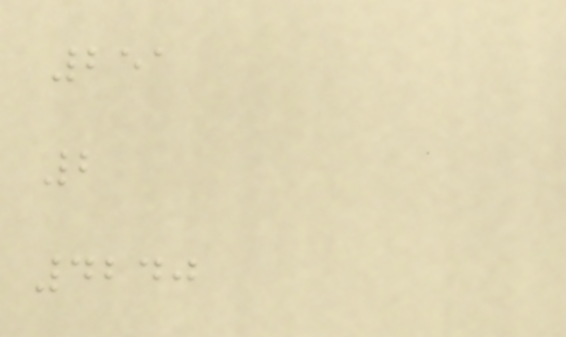251
2
4240
